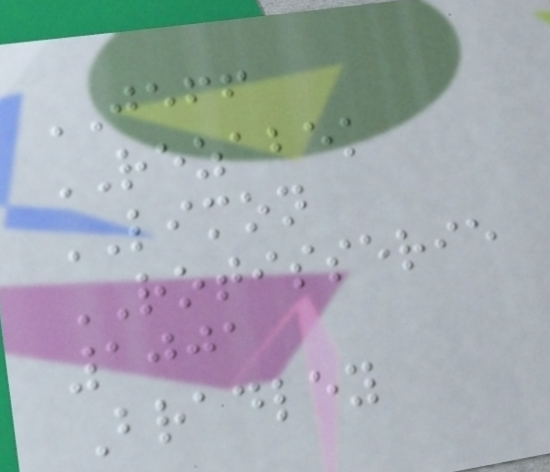JEFF
REZABEK
LIMON
ROTISSERIE
1001
Bradley
